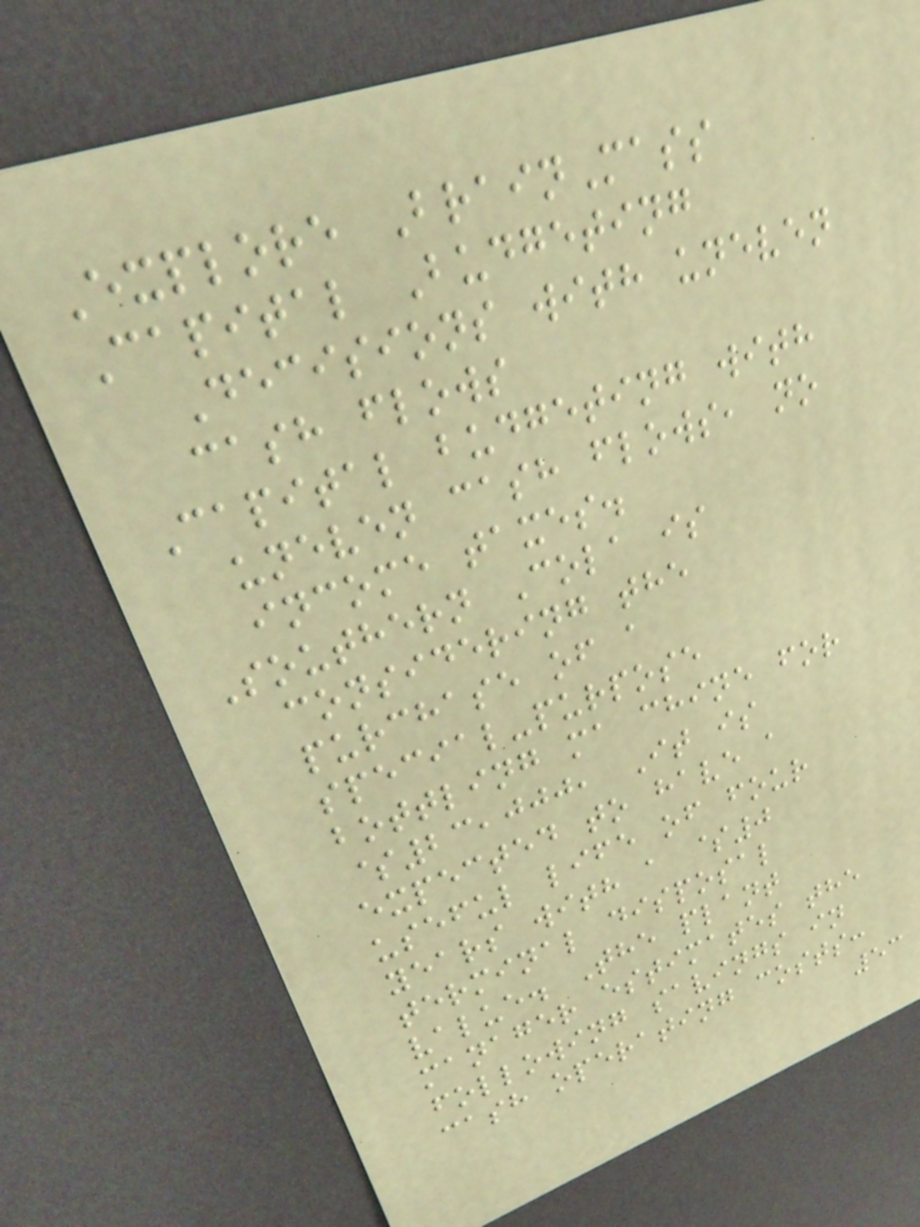Explore BrainMass
Capital Budgeting
Decisions with uneven
cash flows
Capital budgeting with
uneven cash flows, no
income taxes.
Southern Cola is
considering the
purchase of a
special-purpose
bottling ma chine for
$23,000, It is
expected to have a
useful life of four
years with a $0
terminal disposal
value. The plant
manager estimates the
following savings in
cash operating costs:
53
